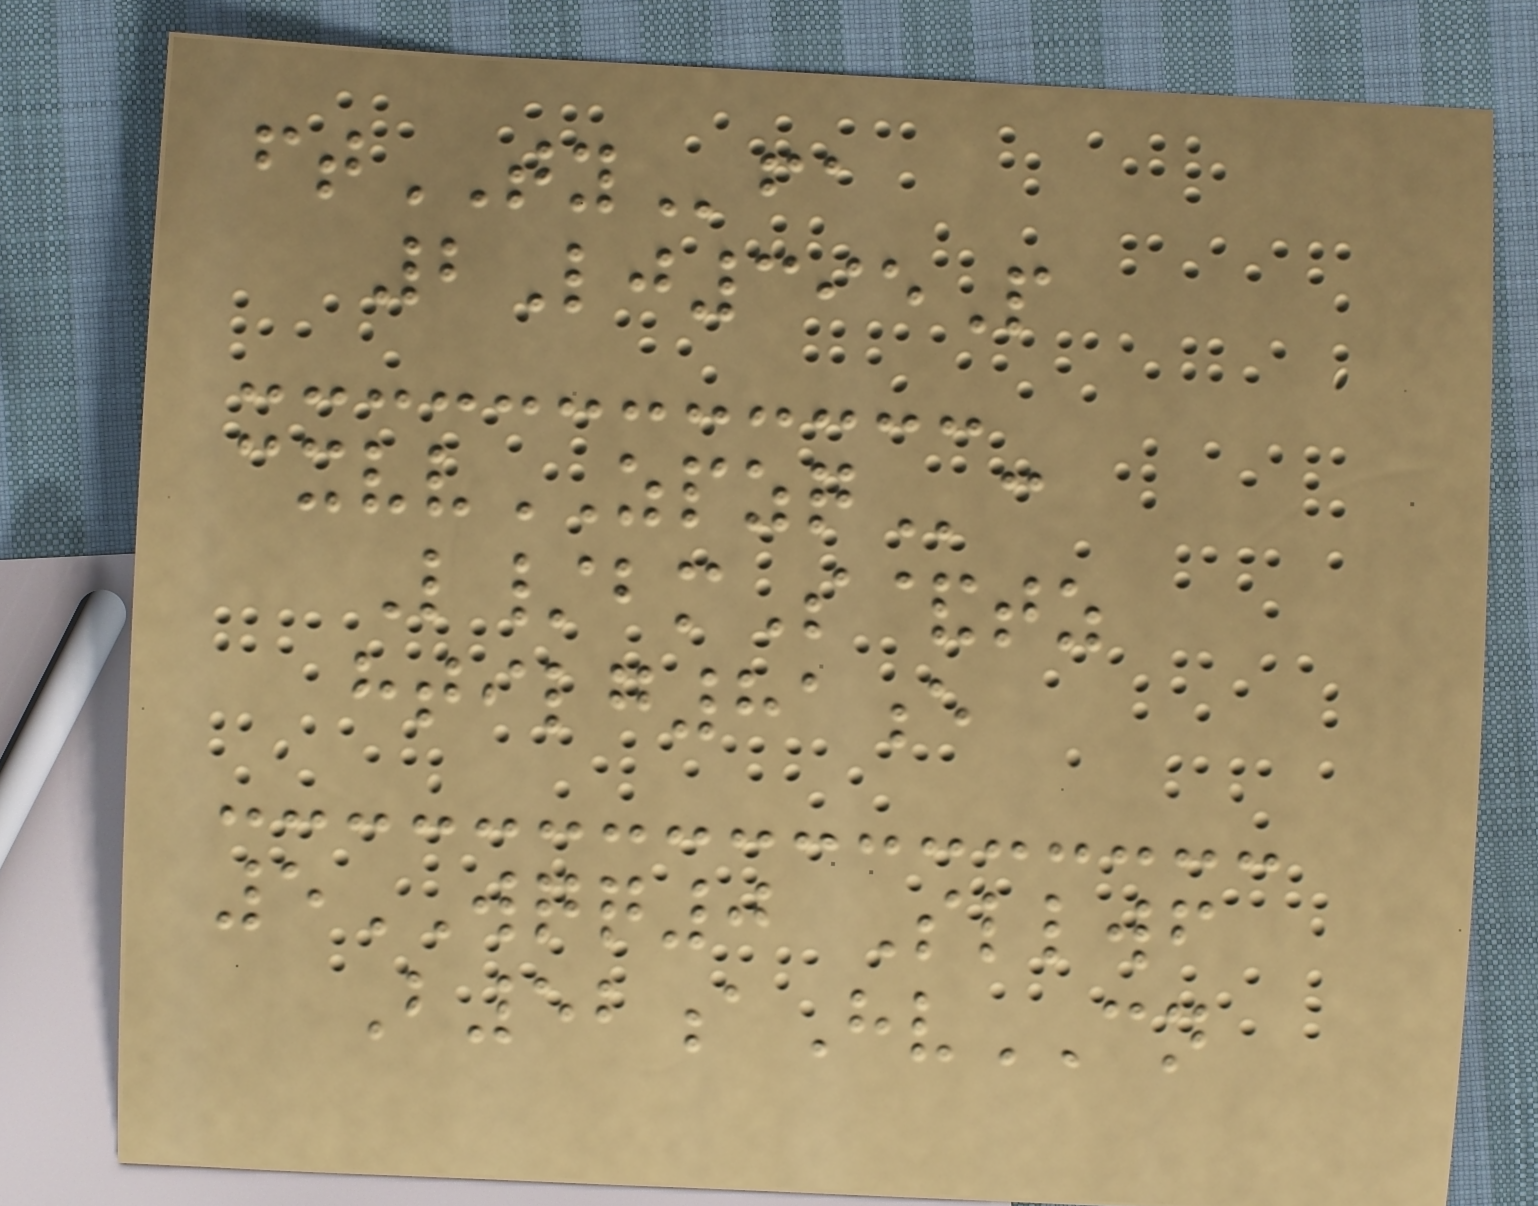ftTYfa
2Lj395P
cxvvZPZQc
L/bmS&tz
htilg81e
5WQQ0 Sllwf
B52aHvCN
